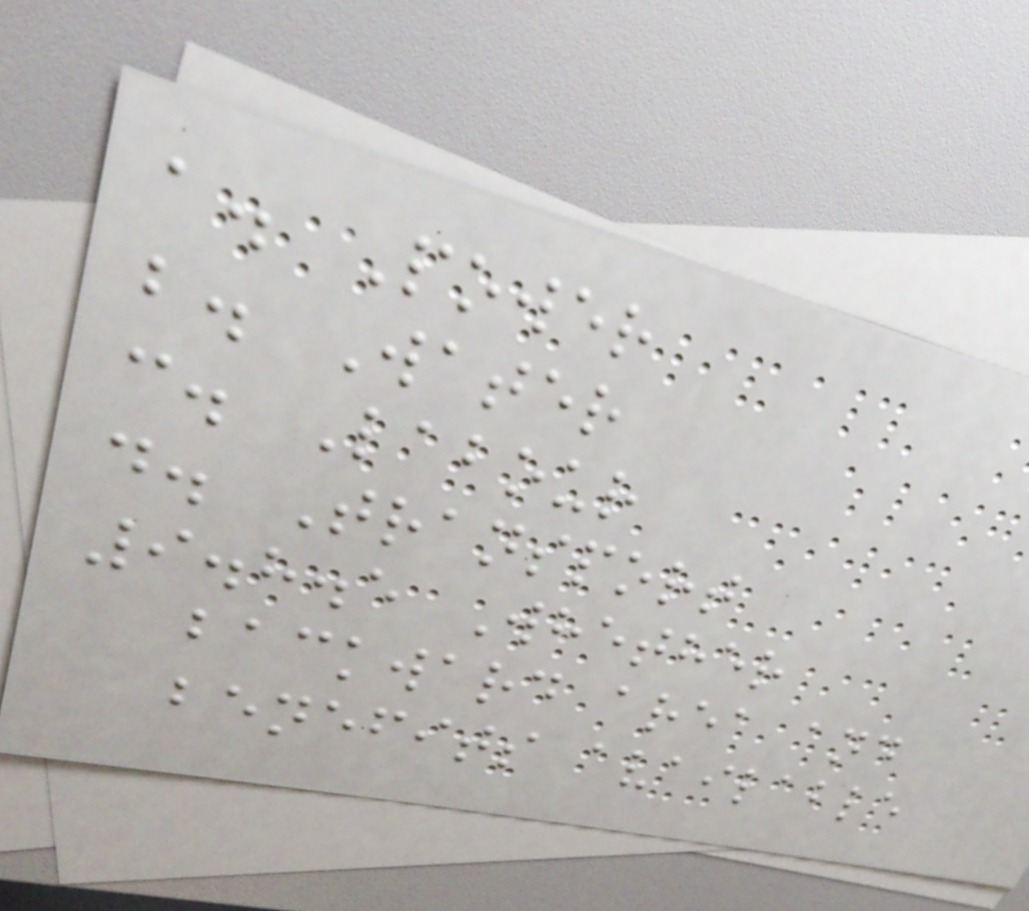a. Power
b. Water
c. Labour
d. Transport
9.8.5 Whether
backward area and
benefits available
